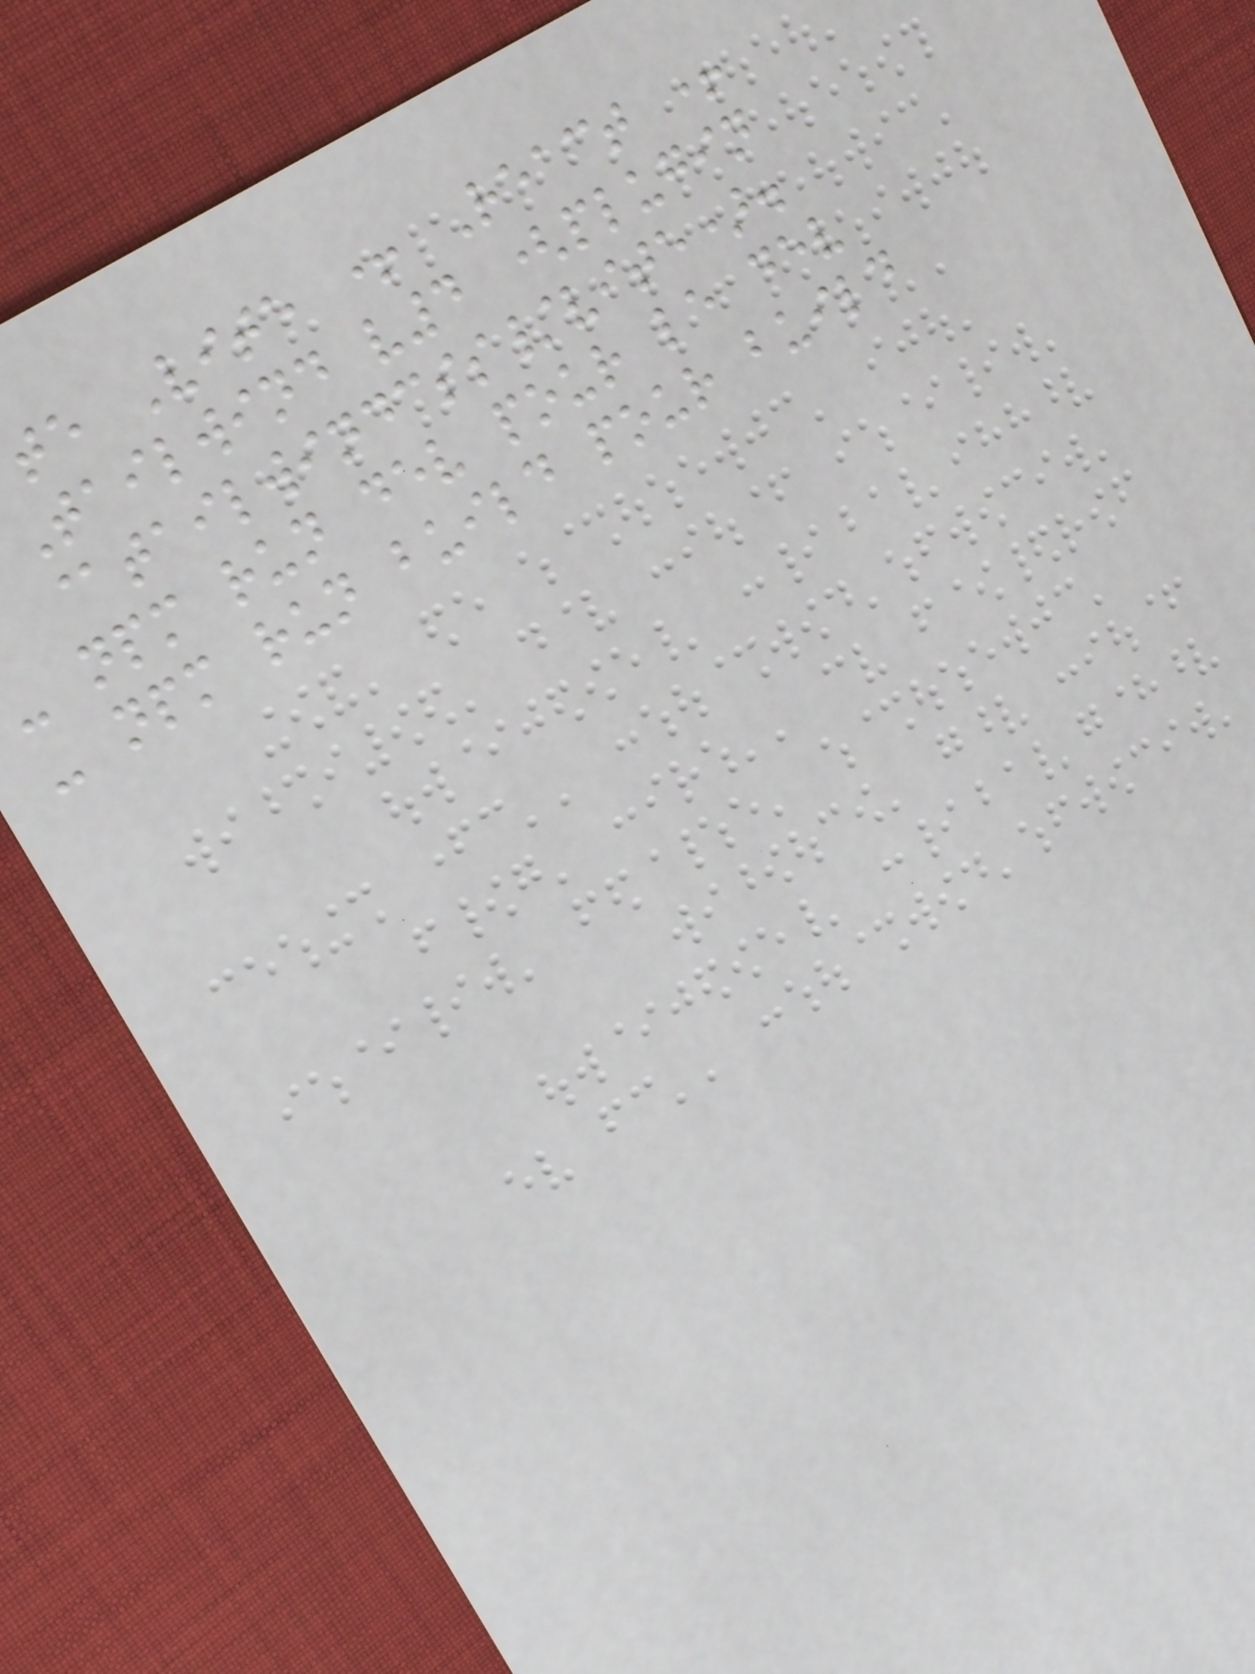te Vite + React +
Tailwind v4 (plugin
@tailwindcss/vite).
- npm run dev pour le dev
- npm run build pour build
